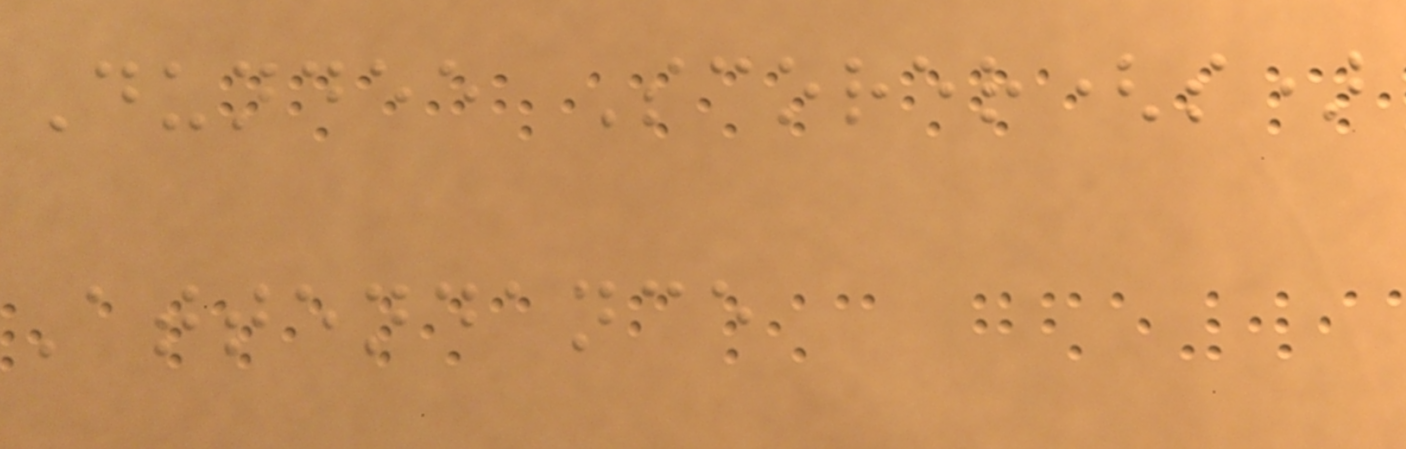Dundee Scorer(s)
Attendance
